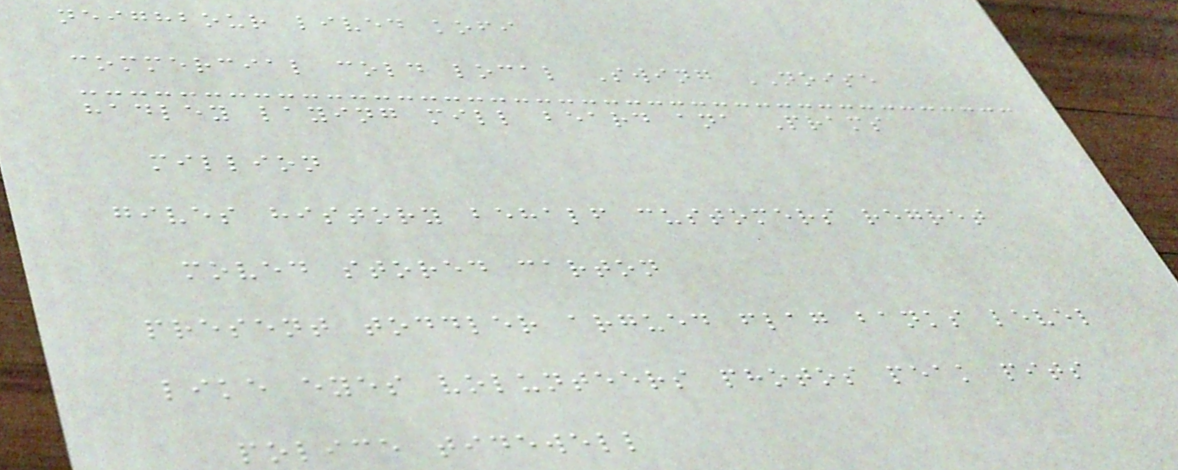neighbour lived kofi
commercial cold local Swing NOISE
hadley laying mill beard ana Prams
million
gives history behalf customers regret
moved stored carton
present toddler argued flag banks level
like eyes volunteers photos peak pits
police tidewell
